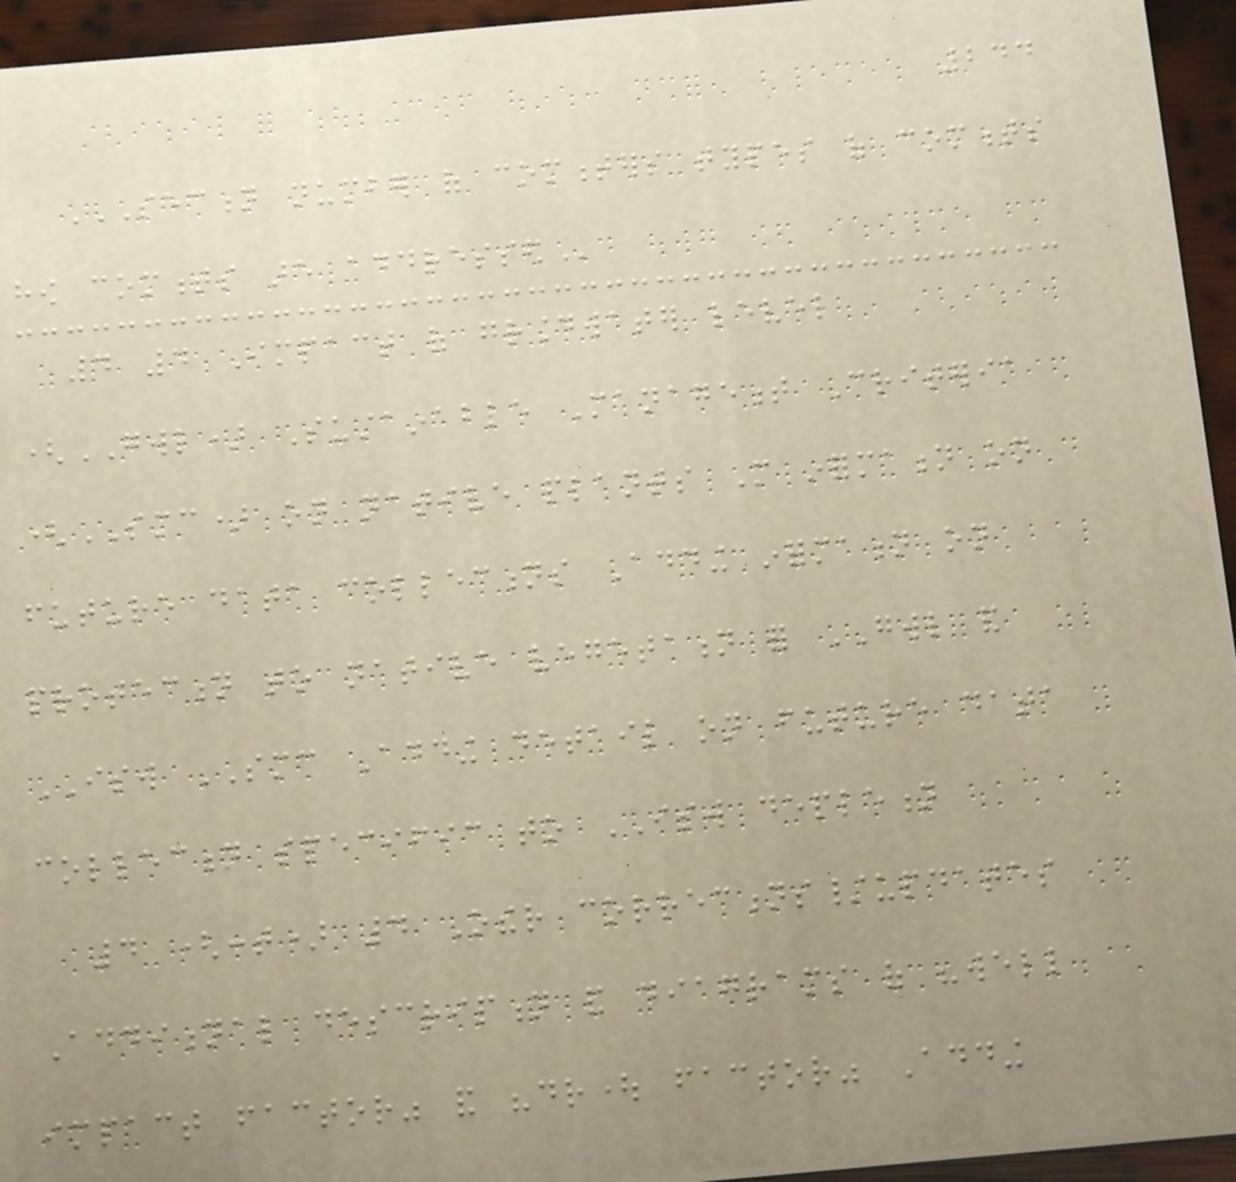244
SECTION NUMBER OF COMMENTERS TYPES OF COMMENTS
HOW COMMENTS ARE ADDRESSED
4 4 Impact of groundwater level
(GWL) Sustainable Management Criteria
(SMC) on native plants More information on
future data collections Adding information on
protection to native vegetation for GWL and
ISW SMC Adding detail on future data
collection specific to ISW depletion
4 (cont) 4 Other corrections/updates
Additional description and diagrams of "well
impact factor" and "drought factor" Adding
